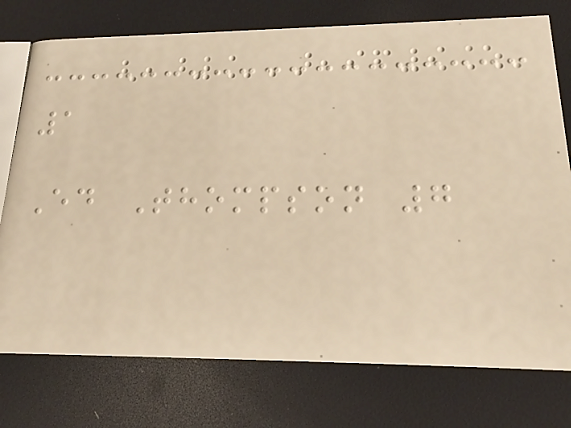1
Ed Thompson 7
